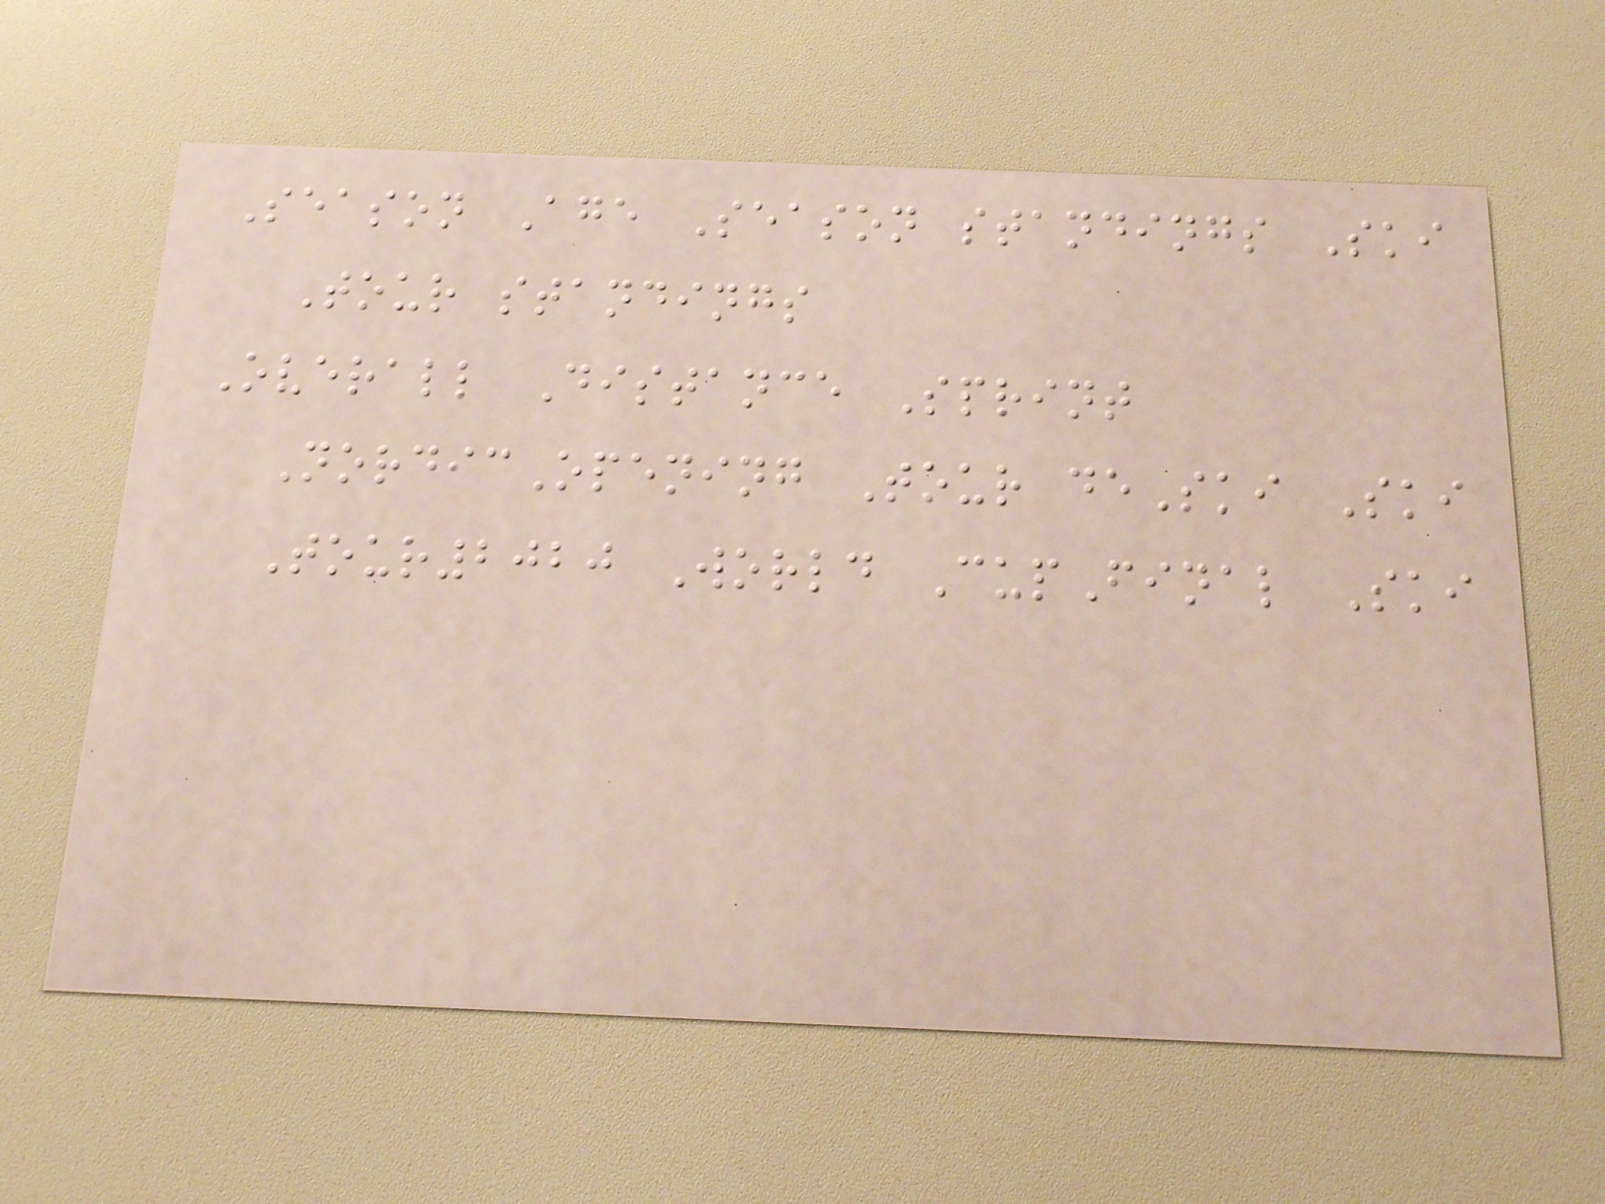Season Age Season standings Ski
Tour standings
Overall Distance Sprint
NordicOpening Tour deSki Ski
Tour2020 World CupFinal Ski
